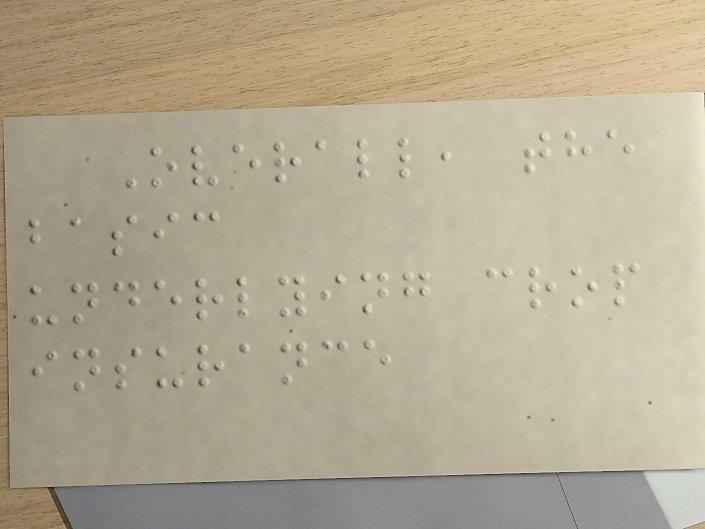Overall, the
basic
underlying crop
insurance
